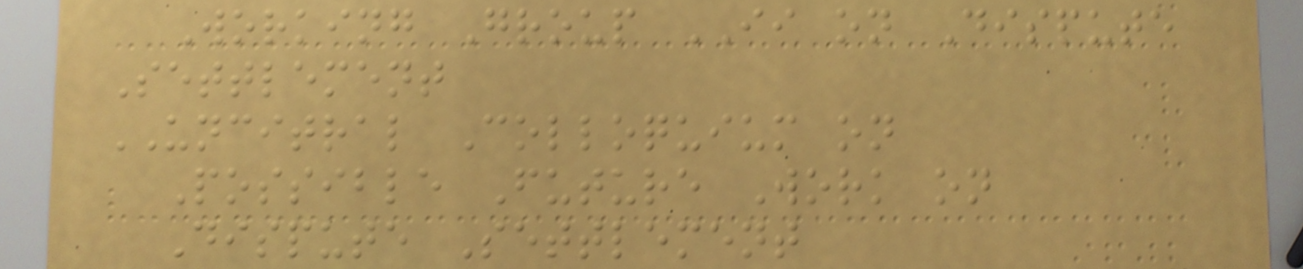Working Group II on Dispute
Settlement
UNCITRAL Colloquium on
Possible Future Work on
Dispute Settlement
